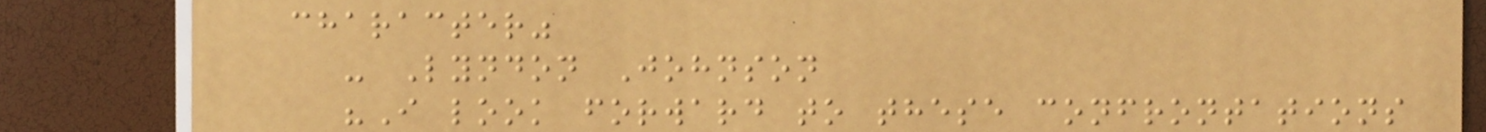character"
- Lyndon Johnson
"I look forward to these confrontations
